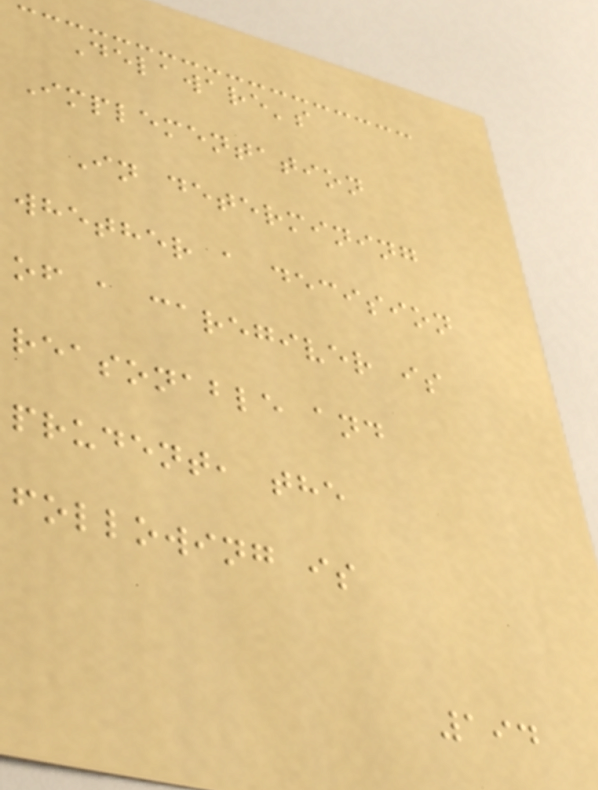Delaware's
Implementation
In determining
whether a decision
of a caregiver is
reasonable and
prudent, the
following is
194
